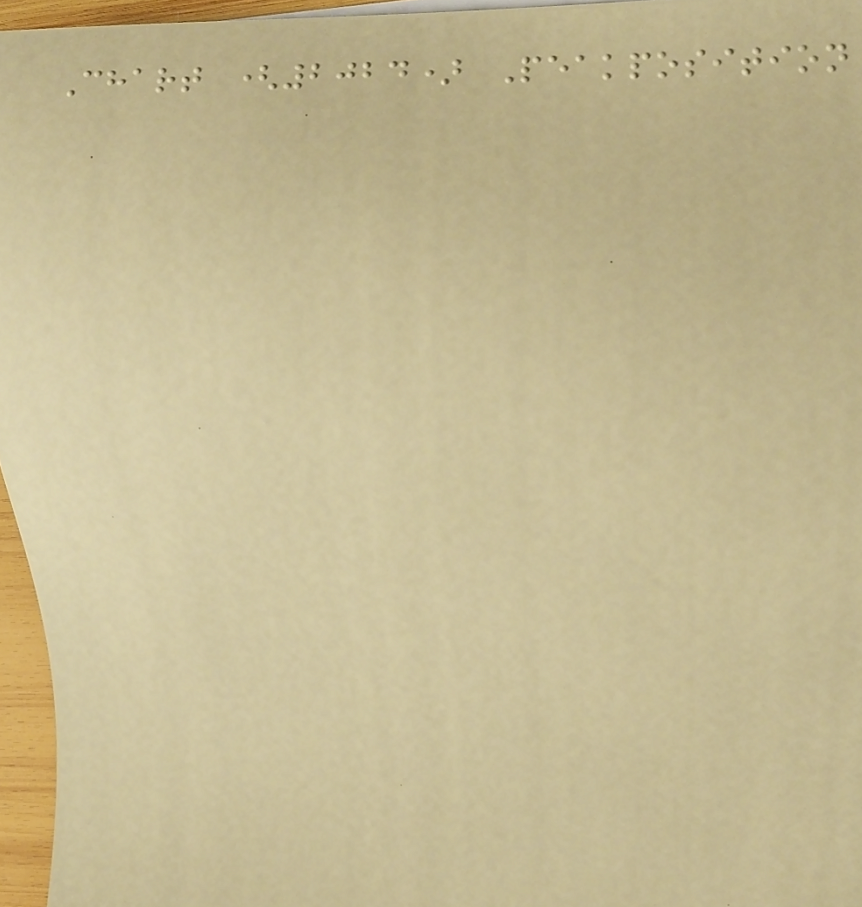Chart (2024) Peakposition
